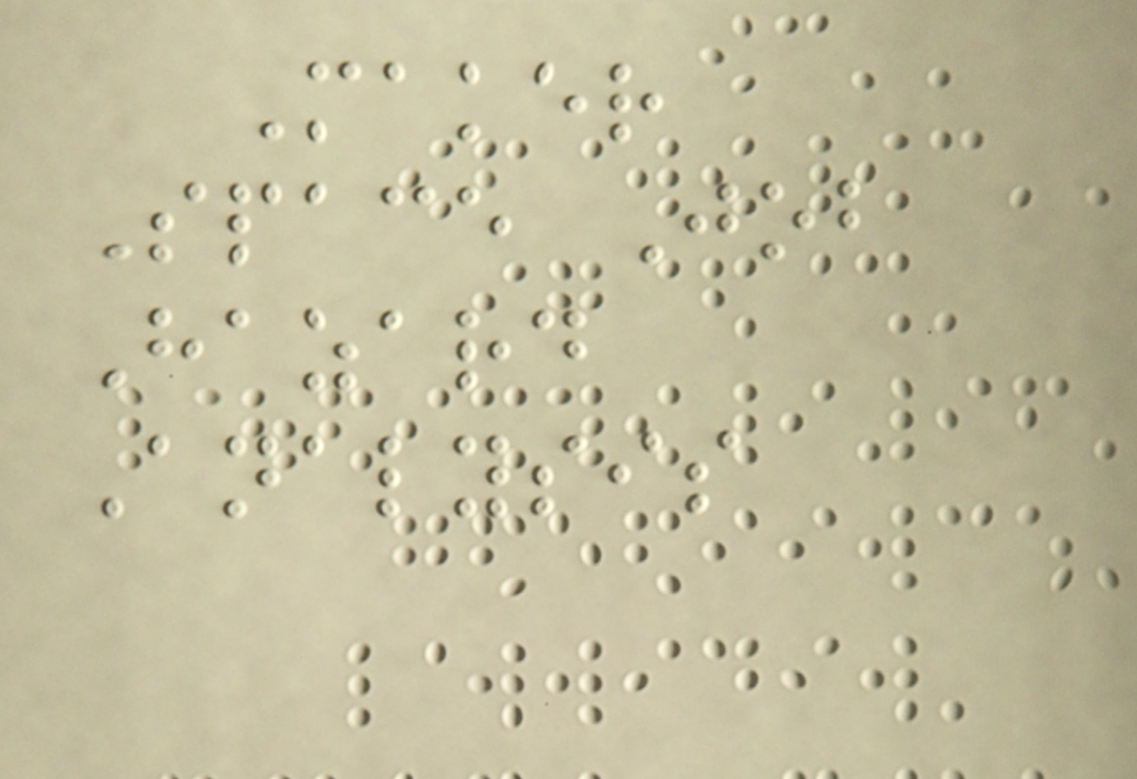Maker
Space Job
Hazard
Analysis
